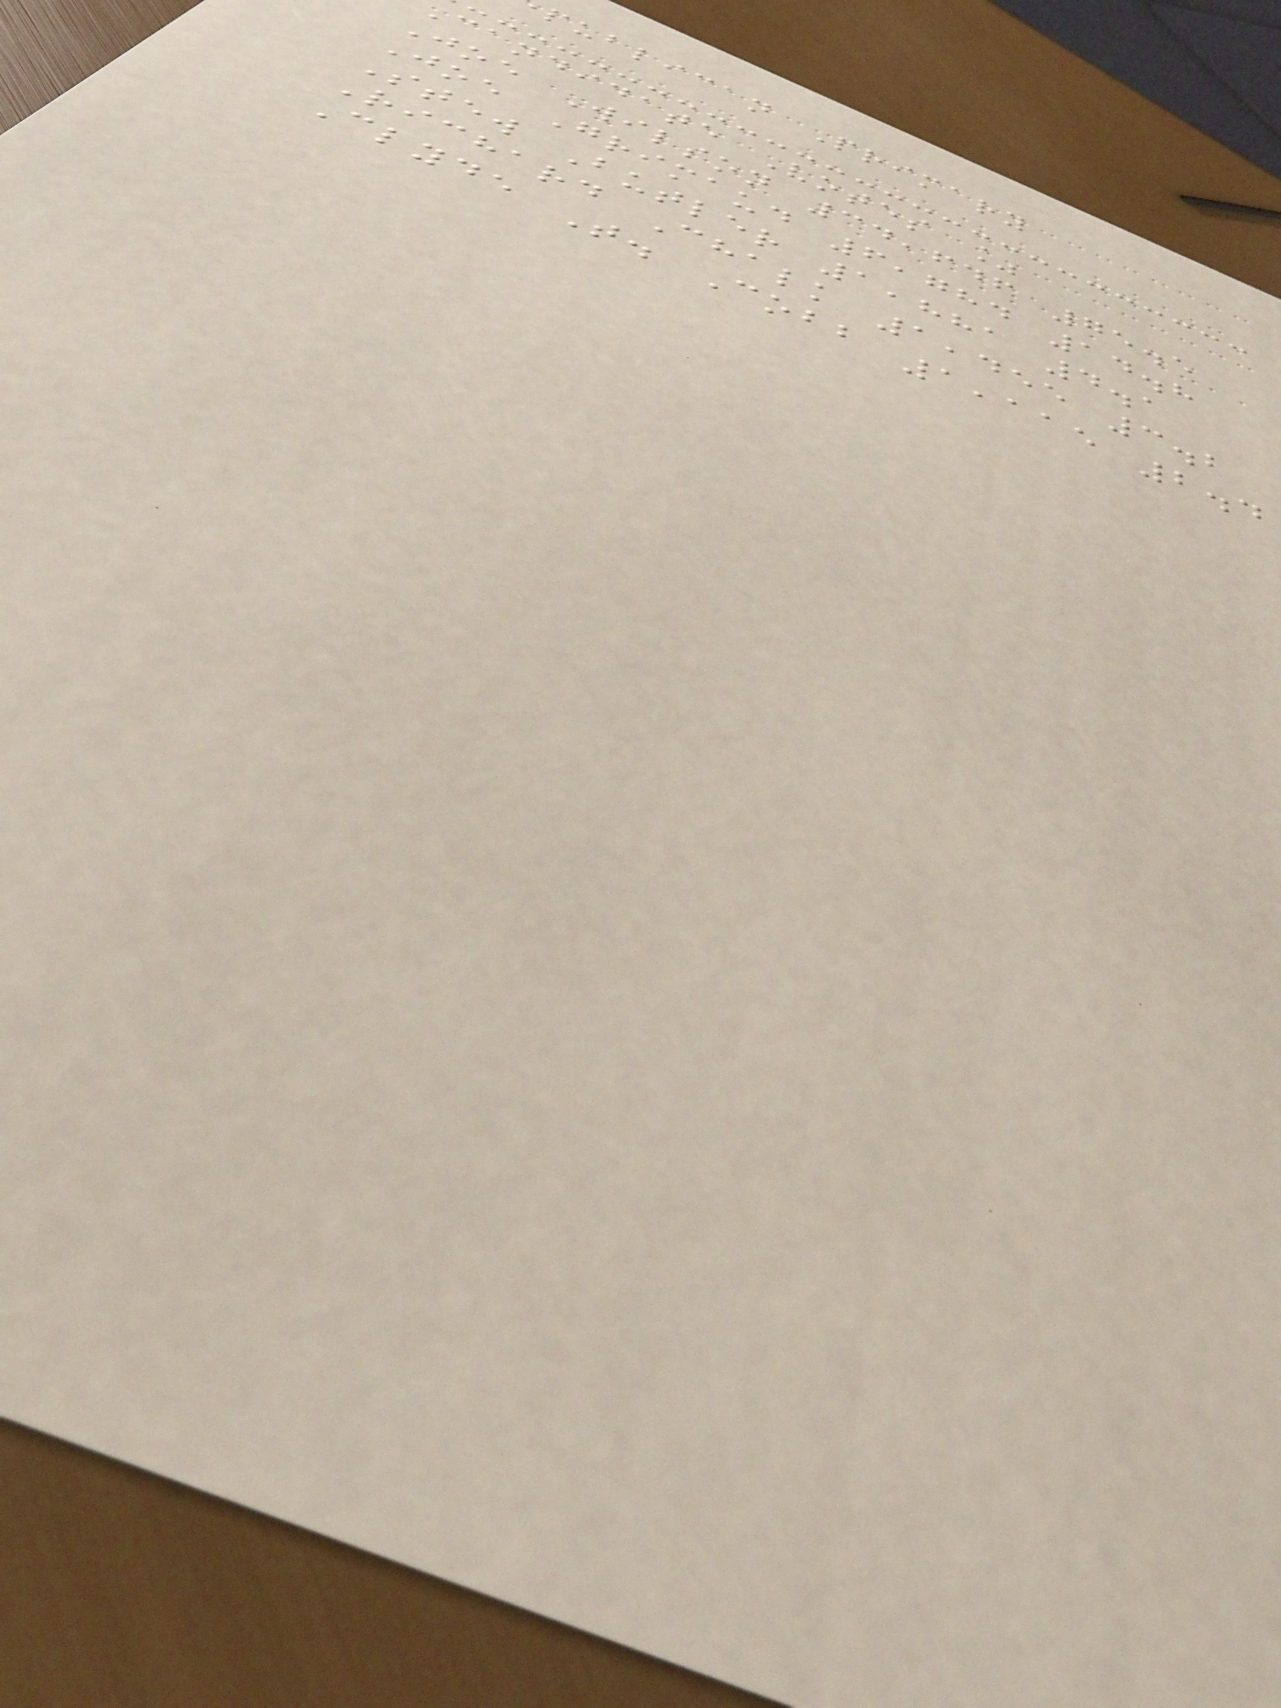publican Primary
candidate Votes %
Joe Wilson 34,646 75.5
Joe Grimaud 6,784 14.8
Stew Butler 1,881 4.1
Richard Chalk 1,455 3.2
Clyde T. Cobb 1,115 2.4
